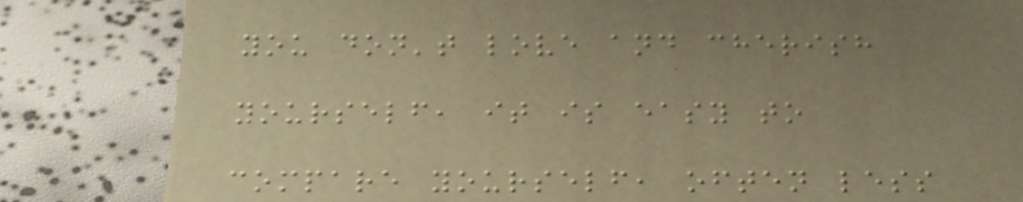you don't love and cherish
yourself, it is easy to
compare yourself, often less
